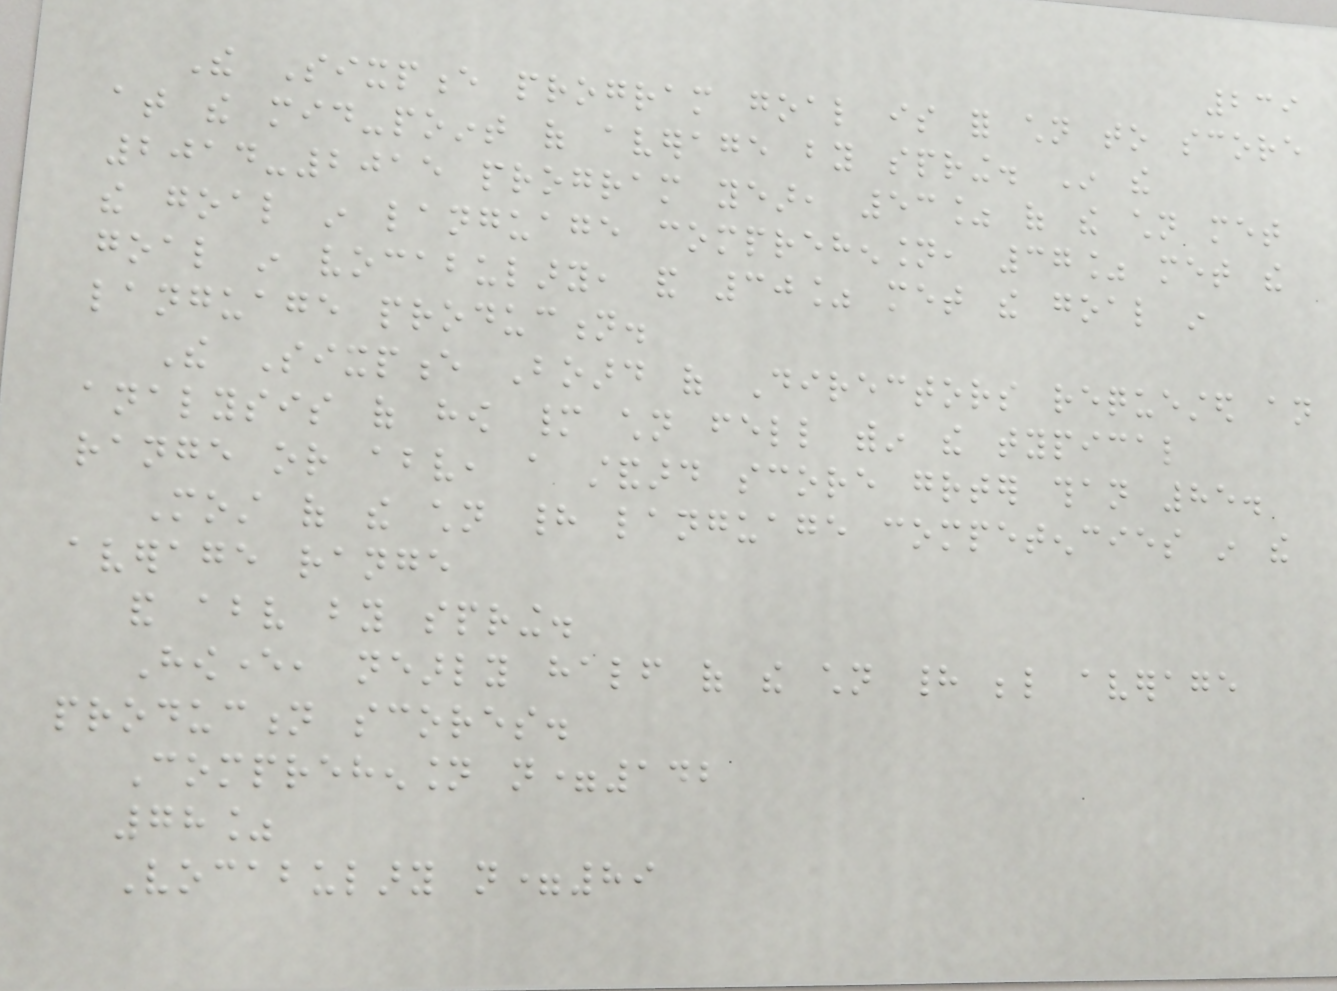239
The Sixpence program goal is for children to score
at the mid-point of average by spring. In the
2014-2015 program year, 53% of the children met
the goal in language comprehension, 37% met the
goal in vocabulary, and 30% met the goal in
language production.
The Sixpence Board of Directors requested an
analysis of how many children fell within the typical
range or above, a standard score greater than 85.
Most of the children had language competencies in the
average range
and above by spring.
However, nearly half of the children had below average
production scores.
Comprehension n=142
78%
Vocabulary n=89
